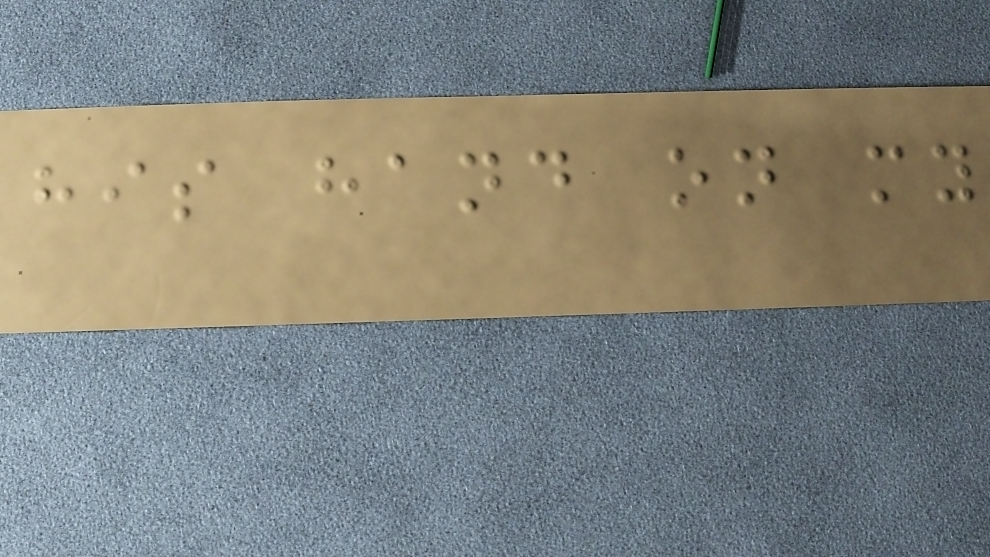his hand on my
